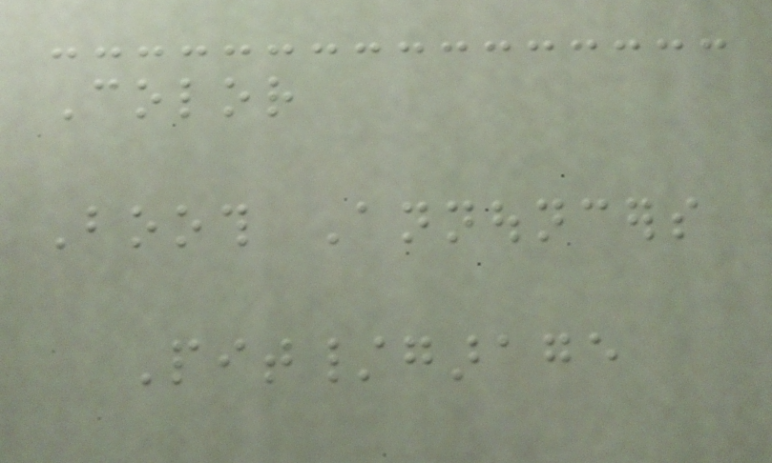Color
Booth Announcers
Pit/garage
